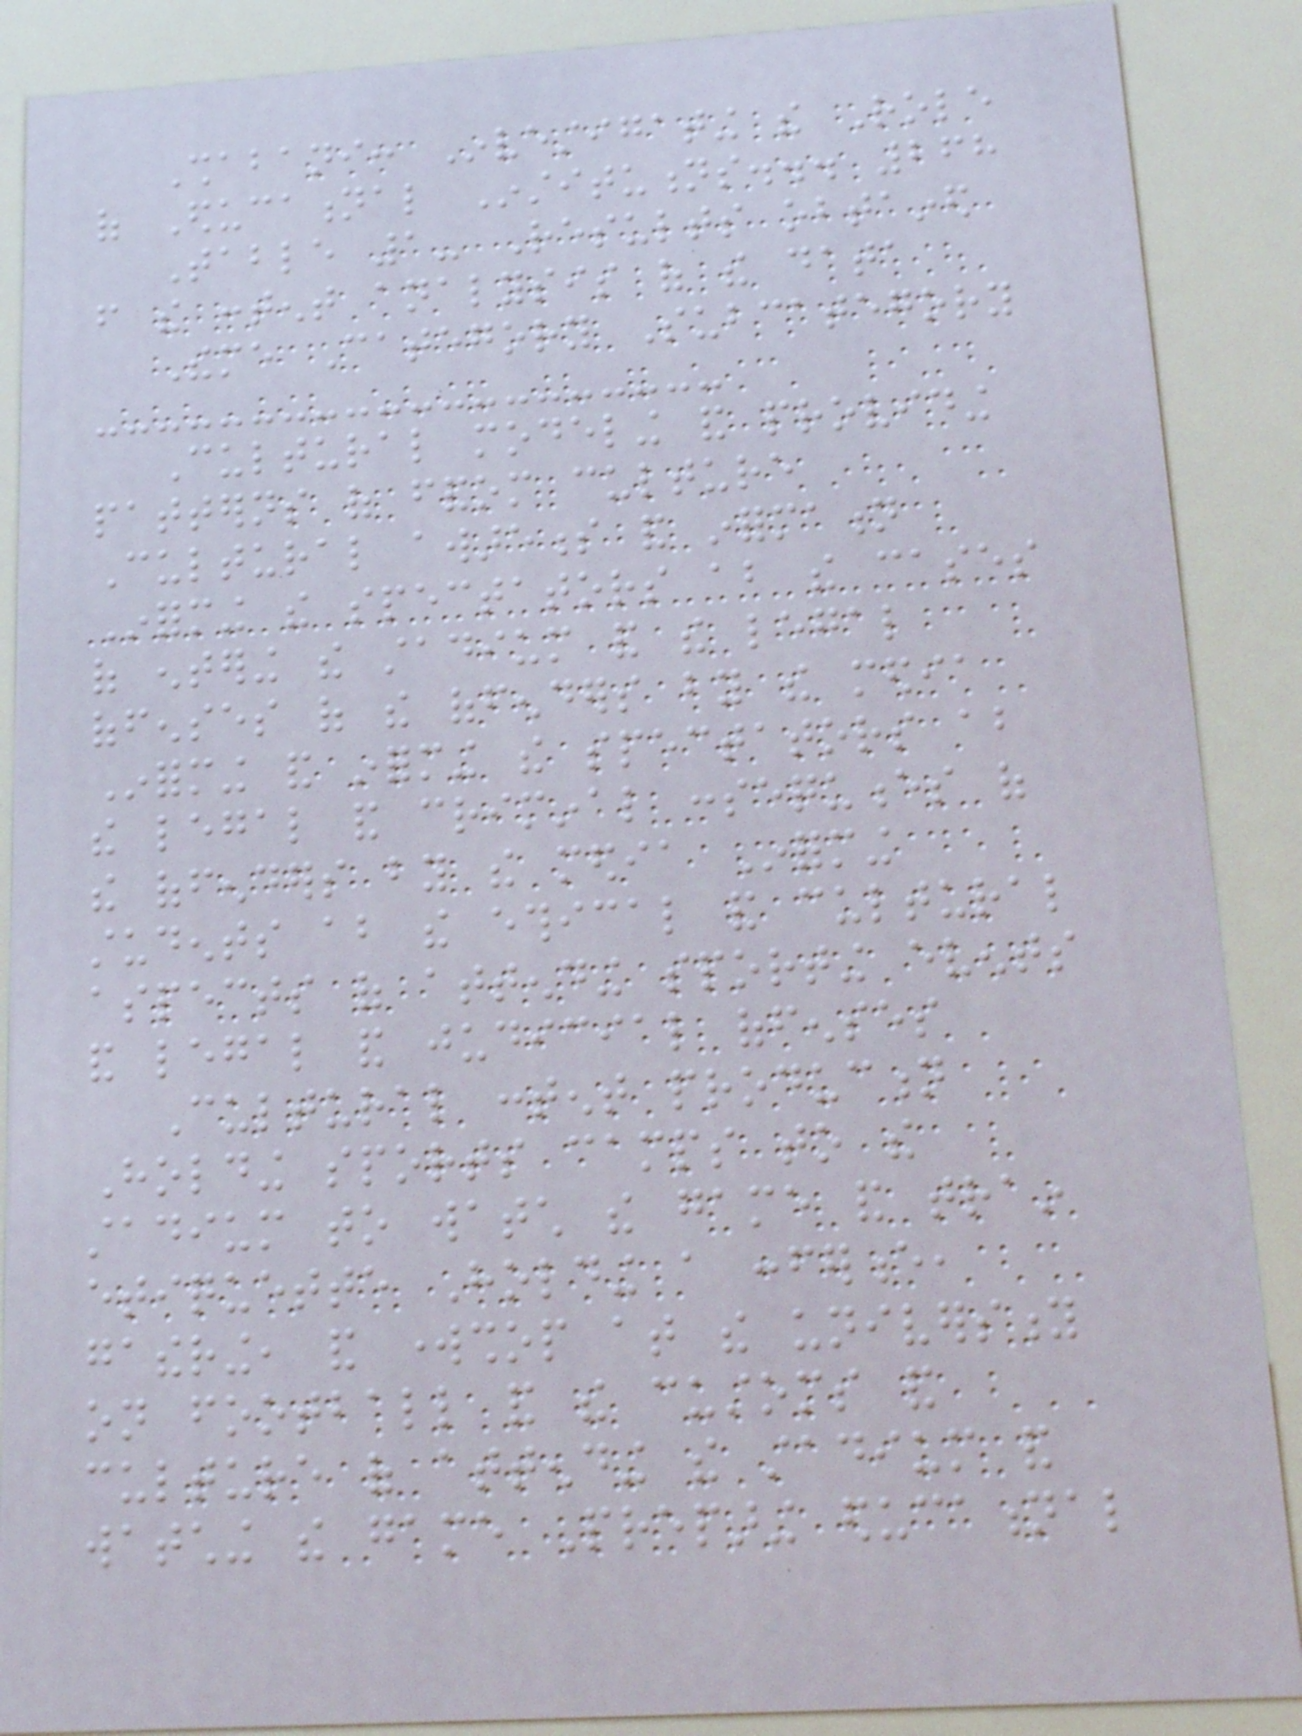Shabani: Investigating the Role
of Educational Institutions... 268
Table 1- Results obtained
from the content analysis of the data
Theme Category Subcategory
Cultural modeling and providing
patterns of fandom culture
Cultural awareness and information
Informing the spectators about the cases
of entering the stadium and the legal
offenses of the offenders by the media
Informing and informing the spectators about
the legal and criminal consequences of
the offenders by the media Informing
students about the ethical and cultural
aspects of attending sporting events
and legal and judicial offenses
Cultural content production
Holding sports camps to the
stadium to watch the game and train
etiquette Holding a conference,
gathering, and workshop at the university
on football and the customs and
culture of attending the stadium and
watching the game Preparing educational
